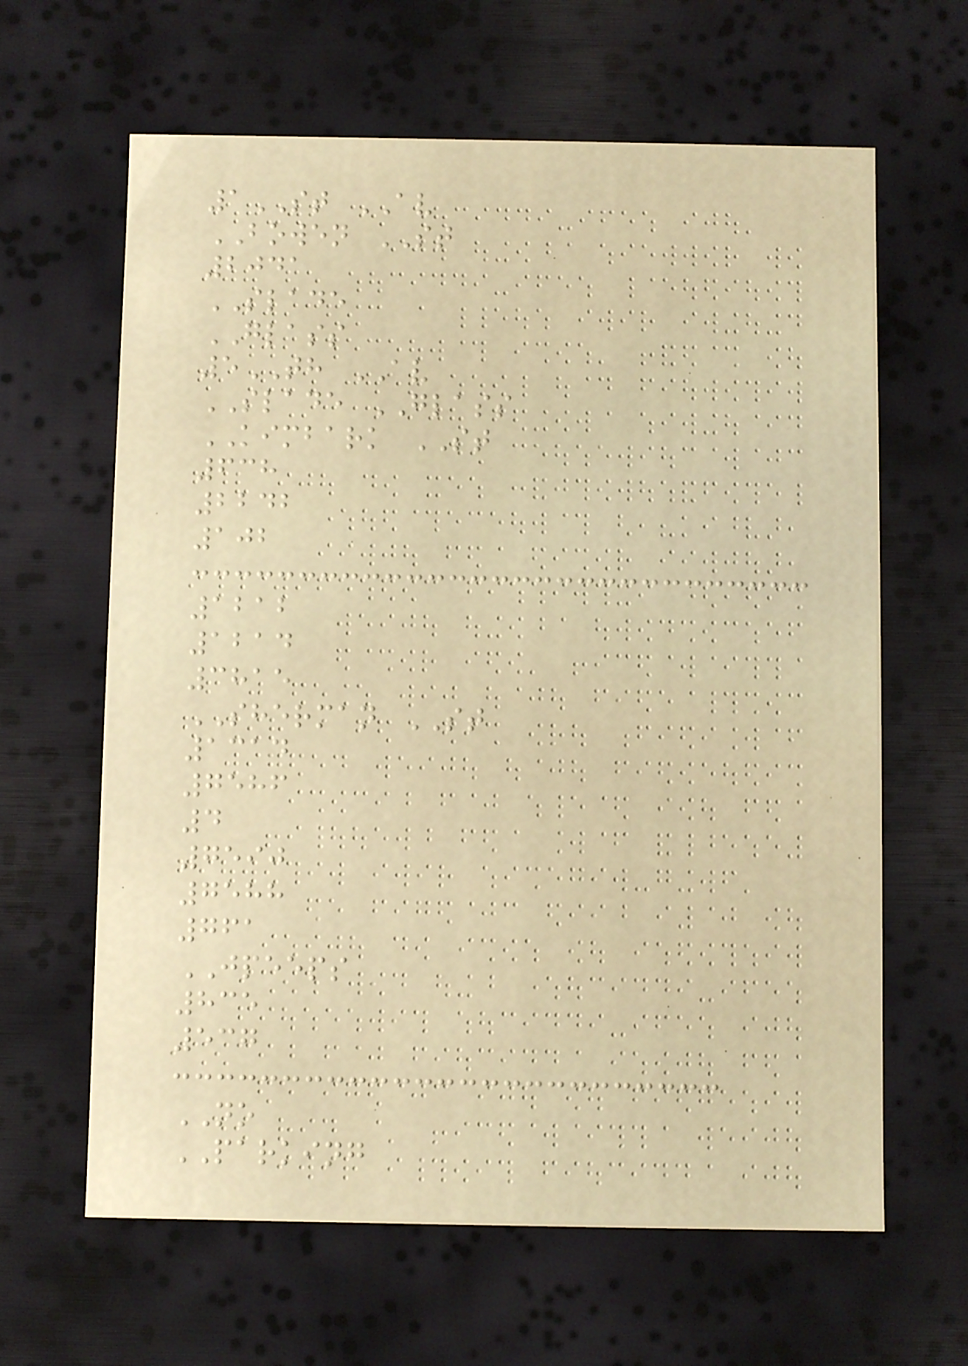1ST AV
BOWEN ST
2041
SLADE
GLASS
5TH AV
SLADE GLASS
KIMBARK ST
638
2242
102
1212
1214
3815
SHERMAN ST
1314
7586
4
7590
7588
761
JPEEPS
835
537
NO
PARKING
